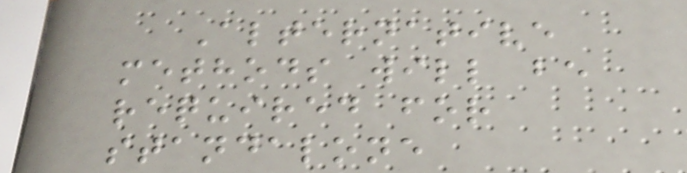Alternative
methods will be
required for
standalone
